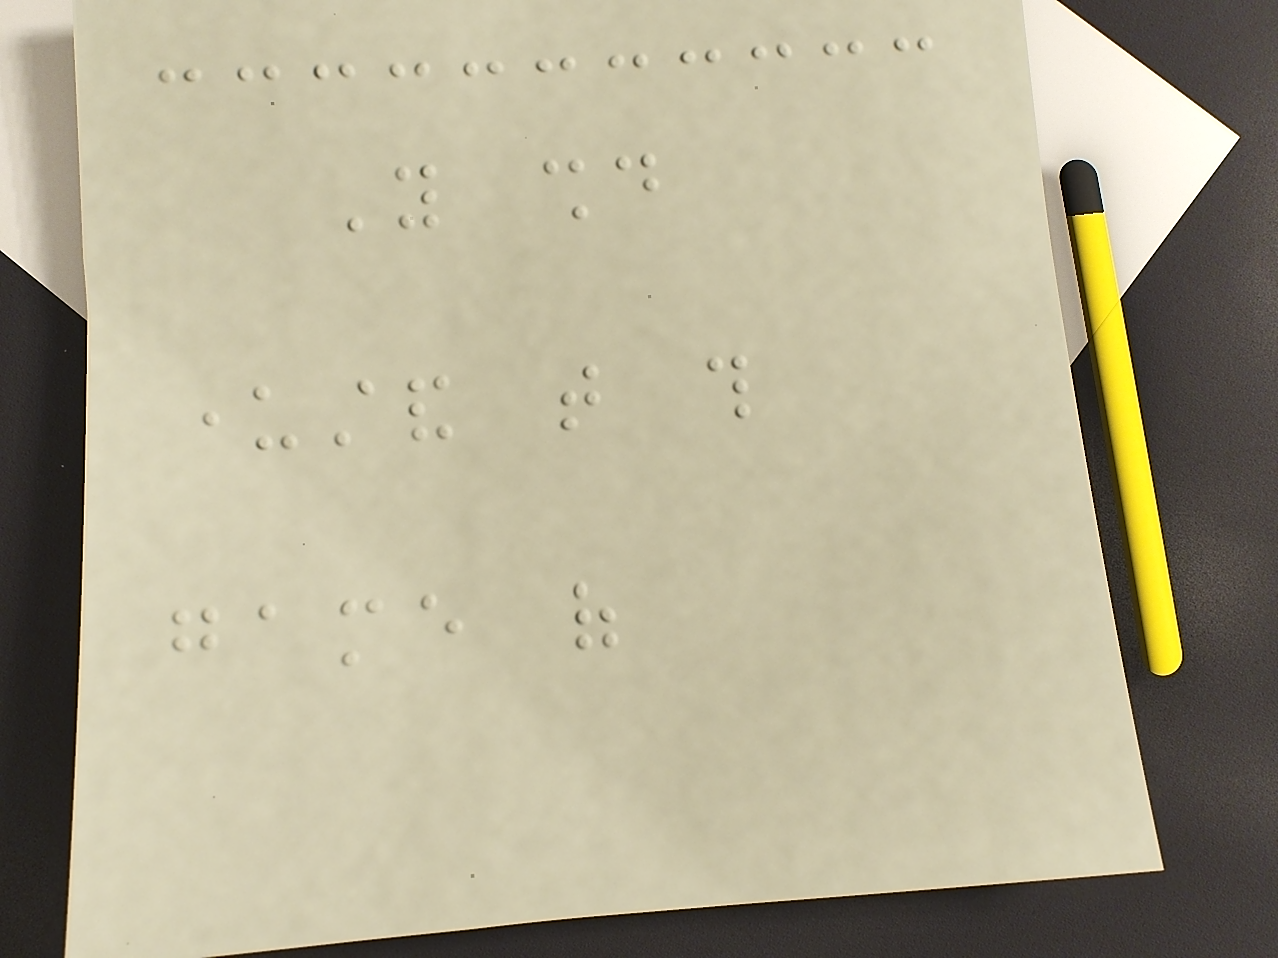You should
understand that this
game of
